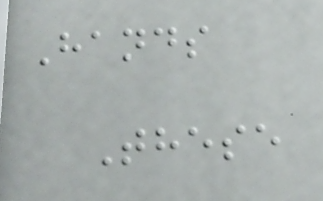Hands
These
